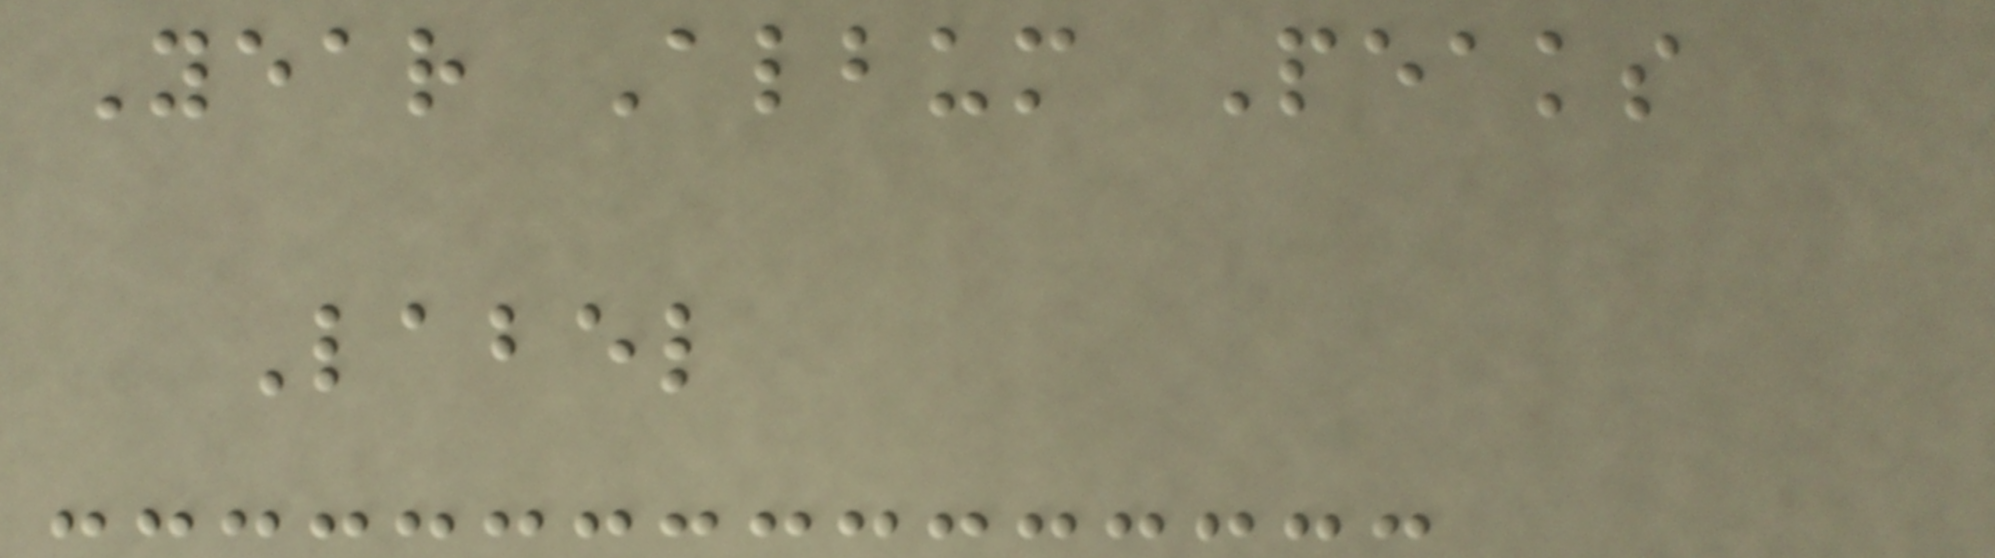Year Album Peaks
Label
